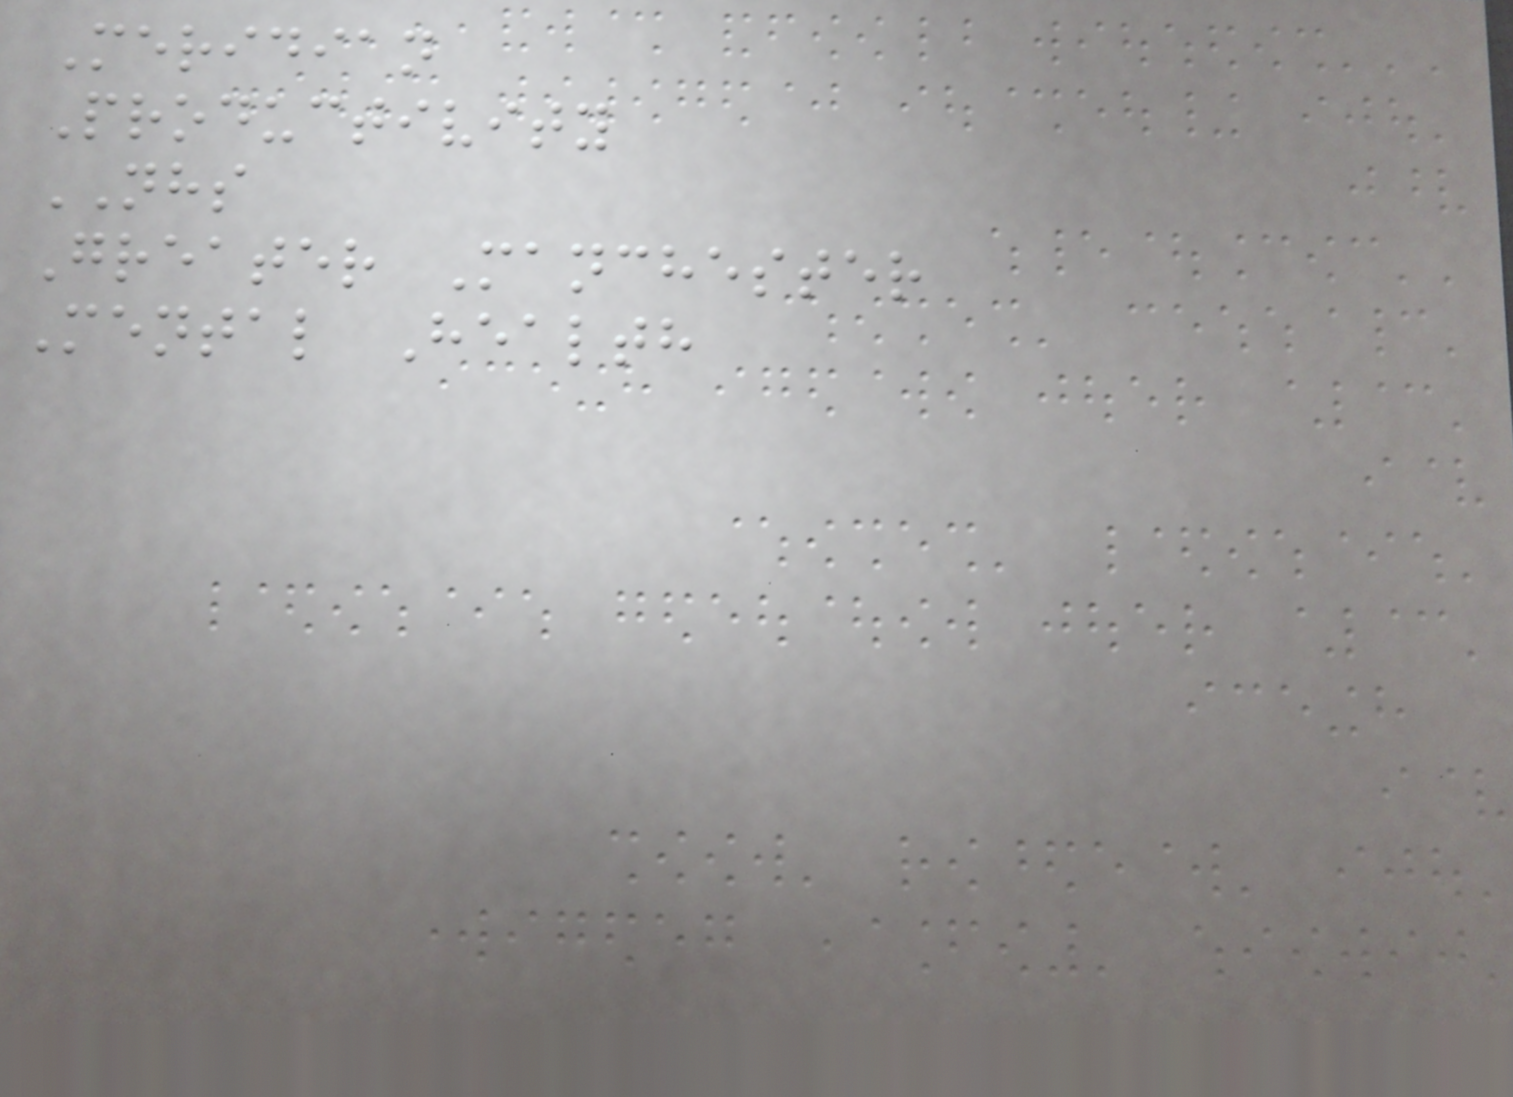Meridian
Productivity
NHS
Greater Manchester
Mental Health
